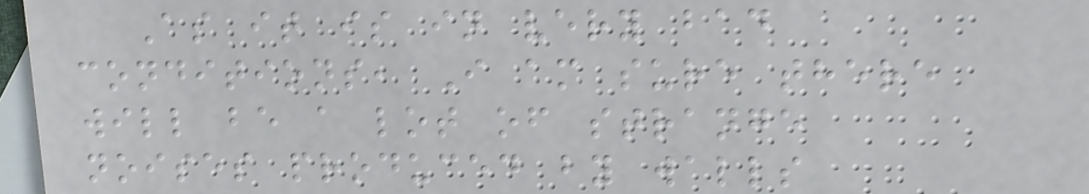As it is in very bad
conditions, I am sure there
will be a lot of strange
noises produced by walls
